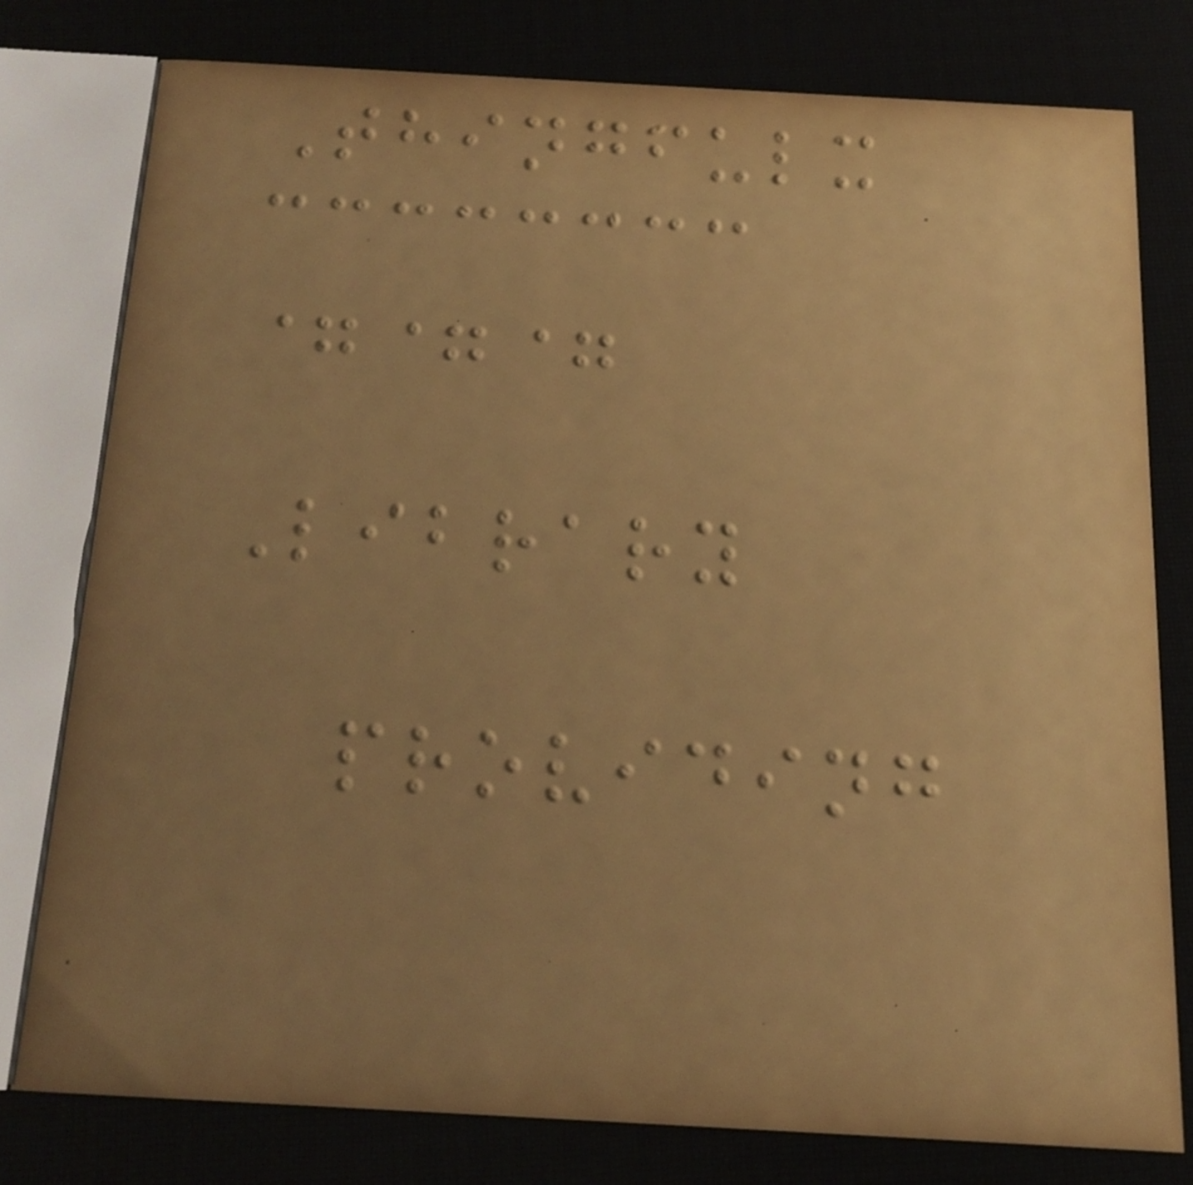Thingfulx
===
Library
providing
